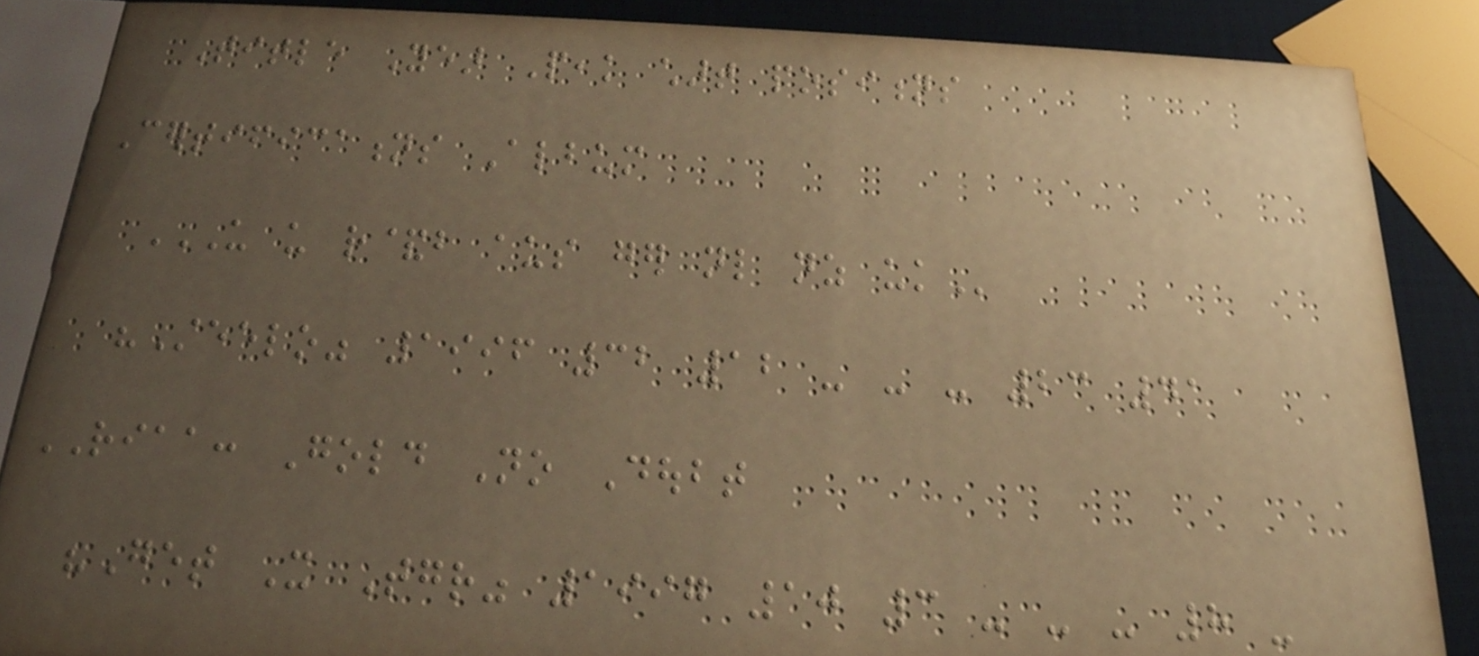Title Year Peak chart positions
Certifications Album
US US R&B AUS GER NL NZ UK
"Steelo" 1996 32 12 - - - 23 41
RIAA: Gold No Doubt
"Get It Together" 1997 10 3 - - - 8 -
